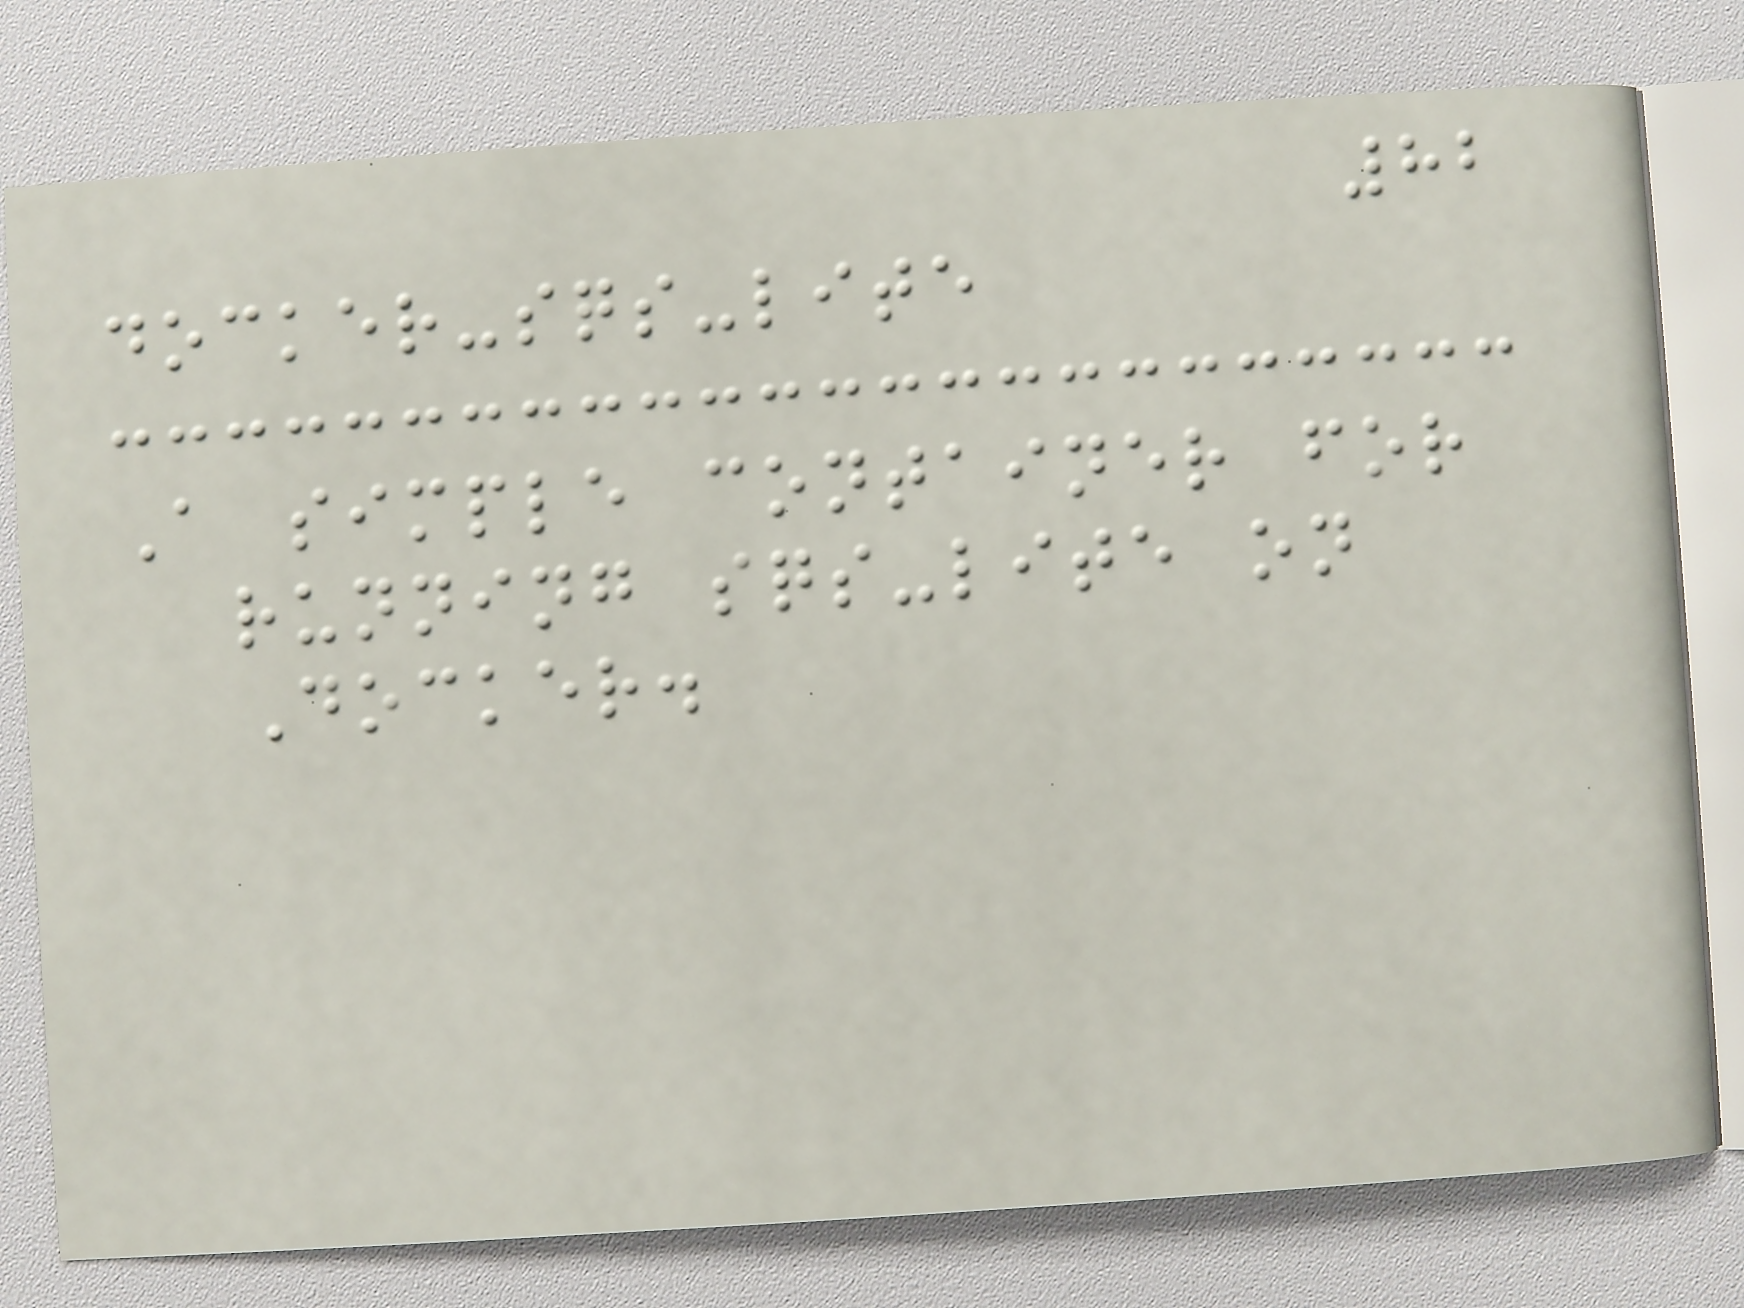82
docker-sqs-lite
A simple container for
running sqs-lite on
Docker.
